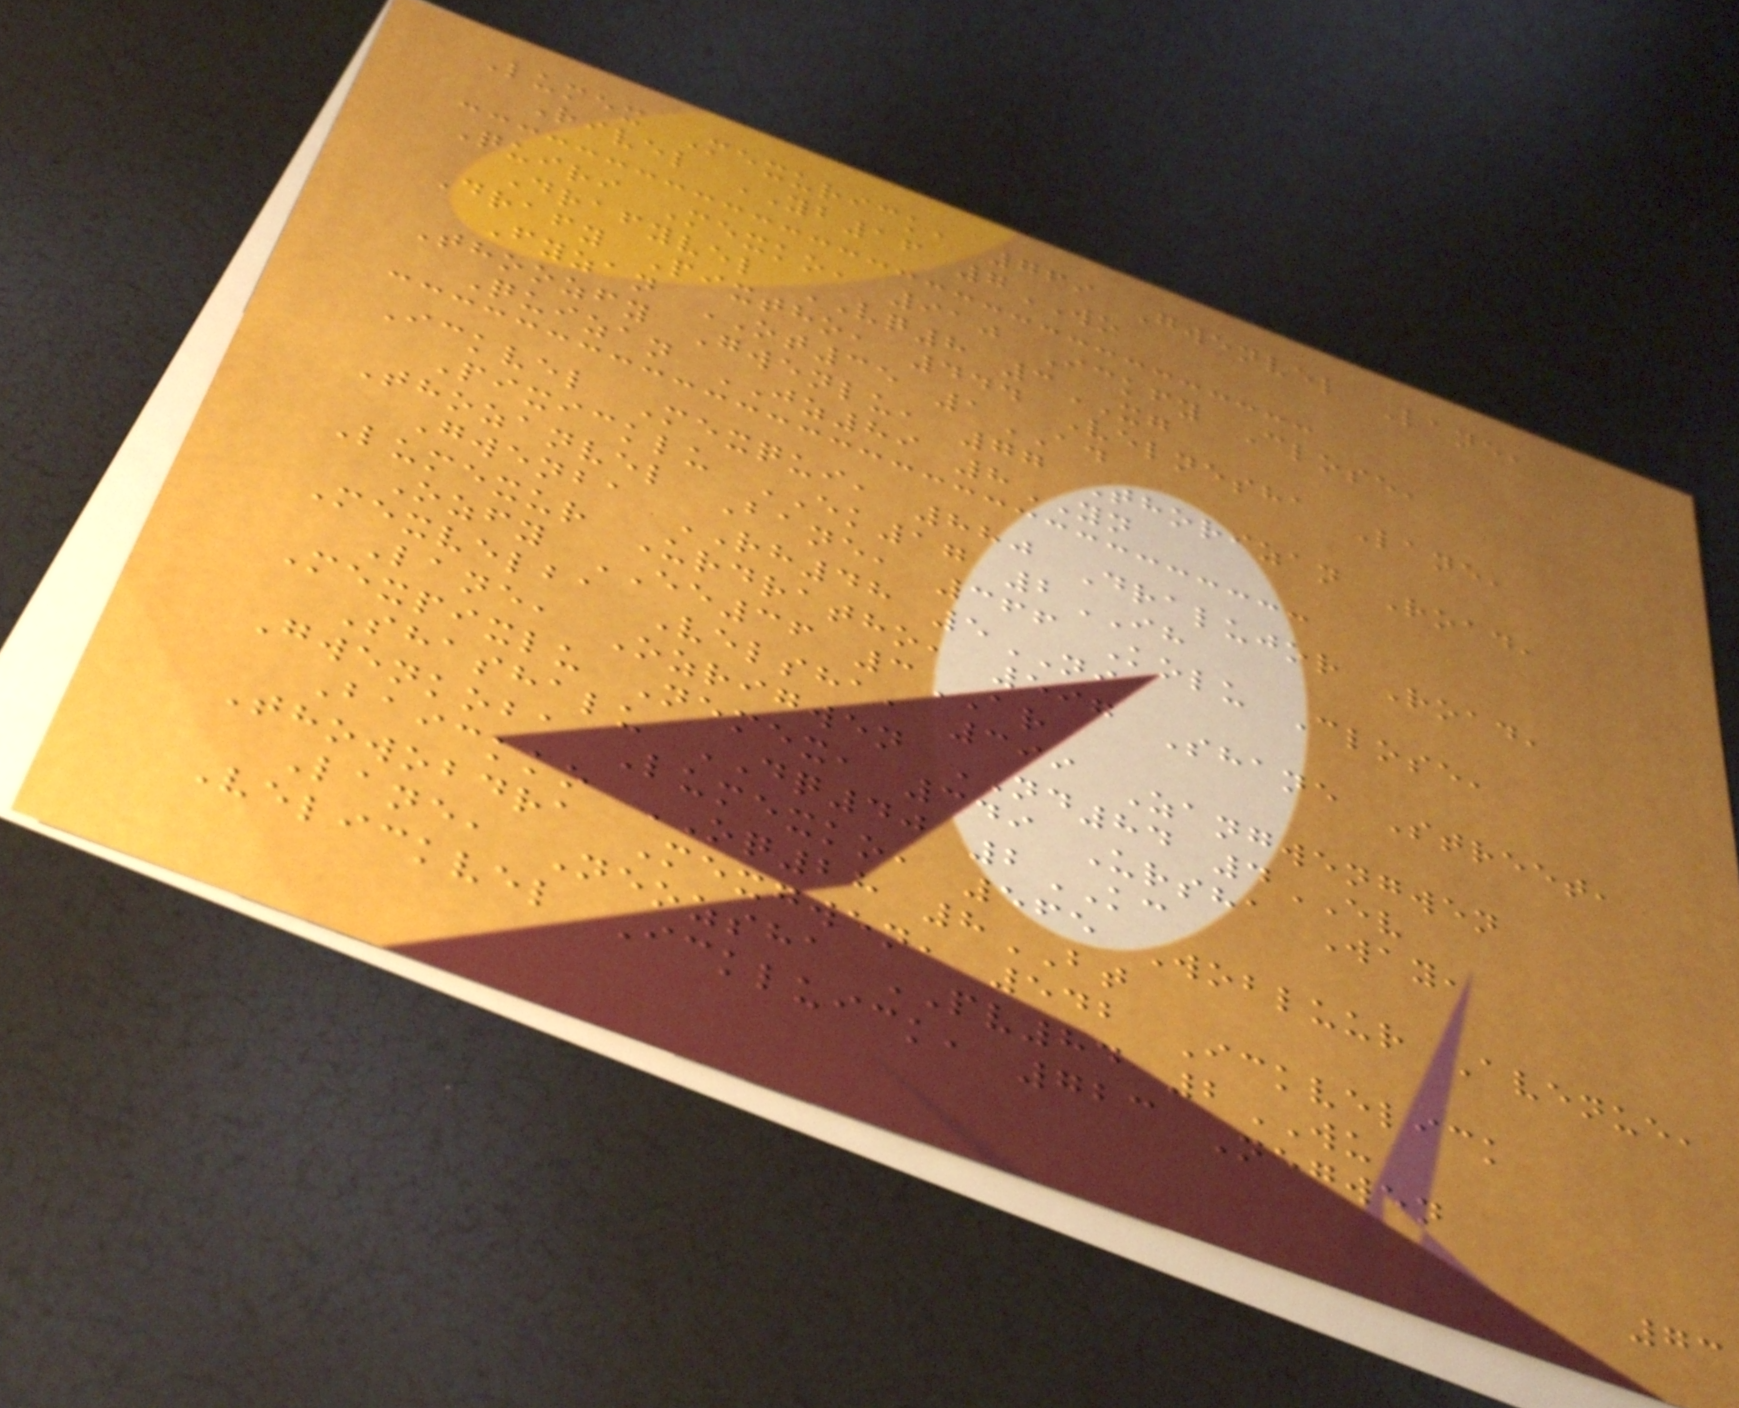Lumex Mexurick, 769 Gwenvel Lane,
Rivel YB16 7WO
Quiri Mexko, 910 Ickfy Close,
Drafyvel VQ8 3XG
Drafy Pixtho, 444 Velnesha Lane,
Fyzan OT35 1AD
Thoozfy Gwenlu, 77 Thorizan Road,
Quizan JZ89 8YN
Ickvel Mexqui, 880 Dralujor Road,
Pixicklu EK17 2IH
Thozanvel Bane, 366 Kolu Close,
Gwenba RH48 5NI
Lumexur Urdratho, 597 Shane Street,
Ozfy EE36 3AR
Mexvelba Velsha, 399 Zangwengwen
Lane, Ozrigwen ND84 4EV
Mexpixlu Nemex, 349 Ursha Way,
Shashalu DQ40 2KC
Gwenkoba Lumexko, 565 Wobluur Avenue,
Baickko OQ28 8BT
Thowobdra Mexgwen, 542 Ickvelick
Lane, Neozsha PV84 2WU
Velickvel Ickluick, 723 Negwen
73
